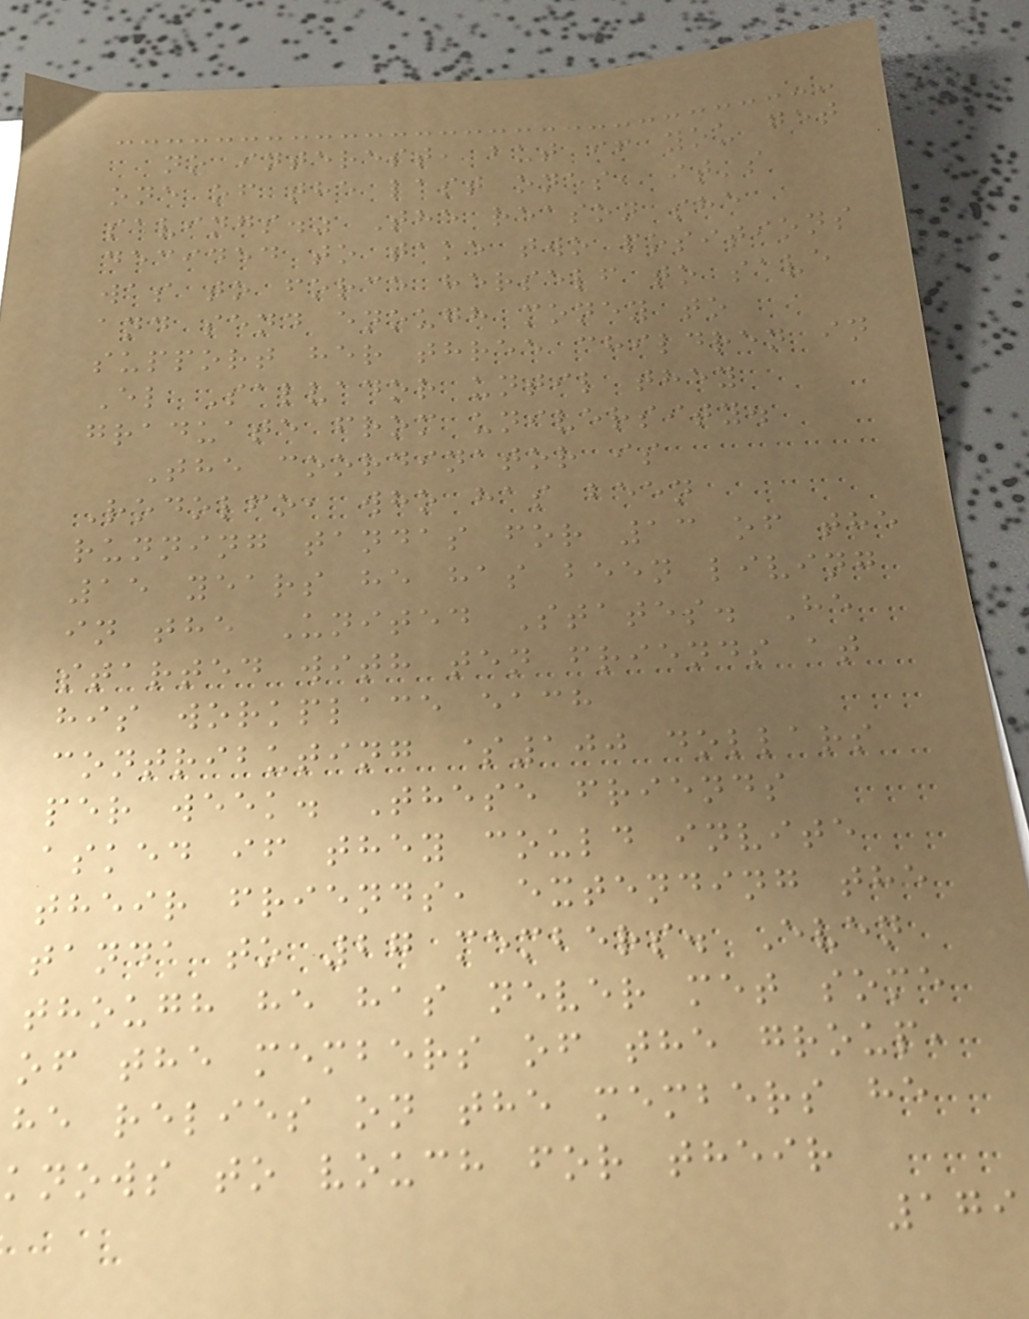no interest, but if you get
one of the last ones, it's
savings." The reason she
decided to take two positions
was to force herself to save
and send enough money to
support her three children in
El Salvador until they
graduate from university.
The coordinator is
Rodolfo, who has been
running tandas for 13 of the
15 years he has been living
in the United States. He
started with ten friends at
his workplace each
contributing $100 dollars
per week. These friends
asked if they could invite
their friends, extending the
tanda to 27 members. Even
though he has never met some
of the members of the group,
he relies on the members he
knows to vouch for their
179
